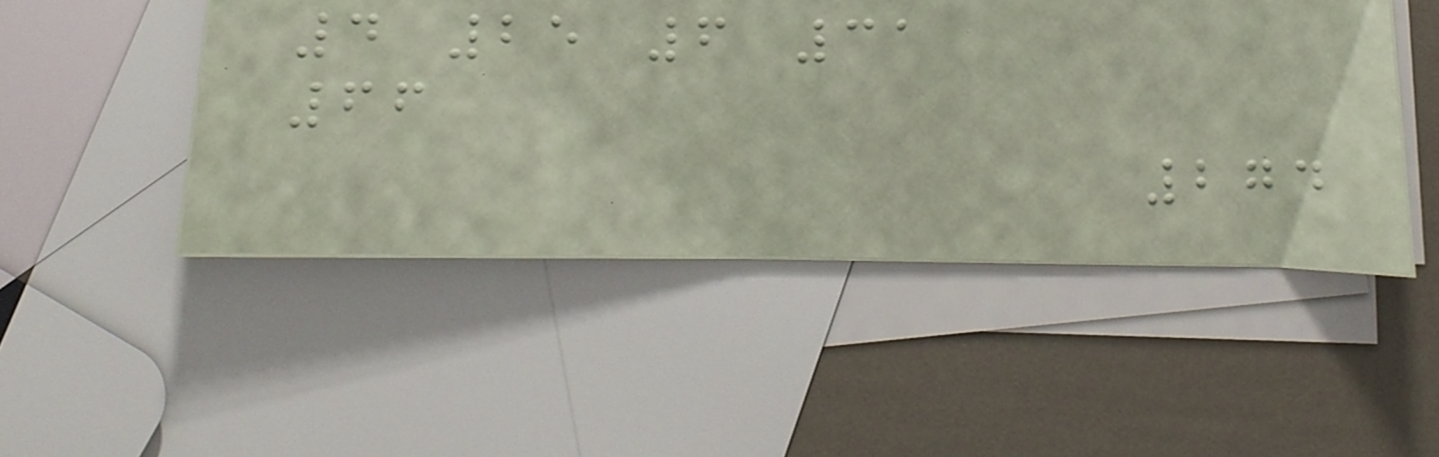4 25 6 31
66
274
